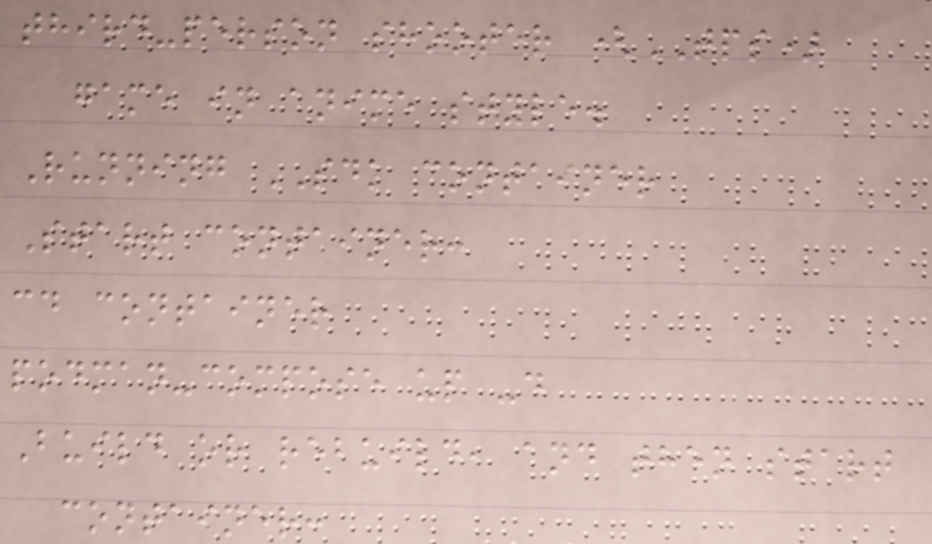third-person shooter (TPS)
game in anime style.
Running SDK container
Start container:
cd container
podman-compose up -d
Build or rebuild, and then start
container:
